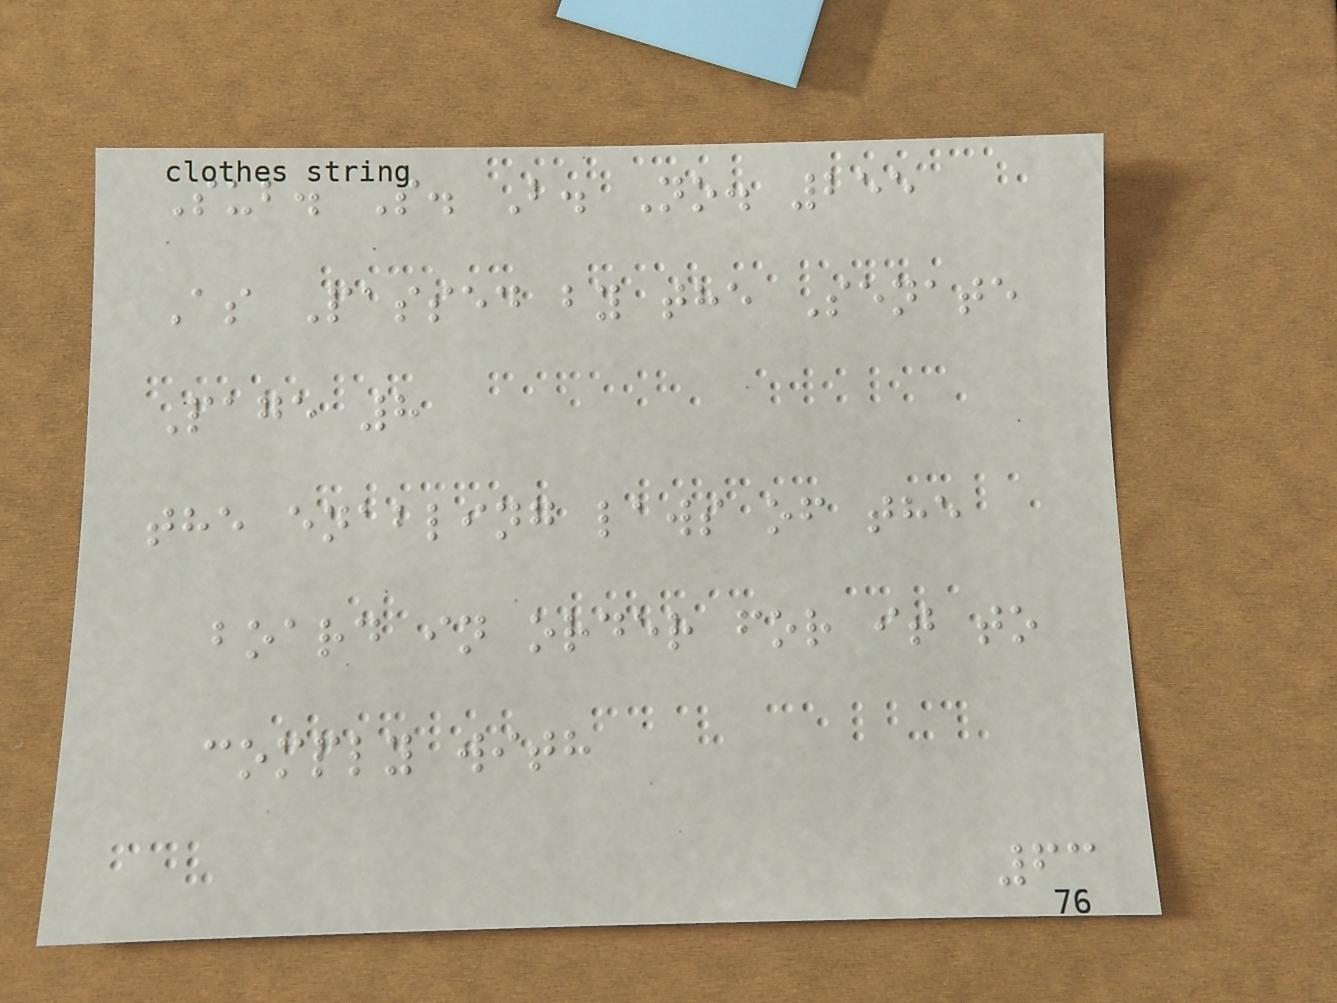Sub. S. B. No. 255
As Passed by the Senate
Page 8
the enabling laws of the
board in order for it to
comply with
63
